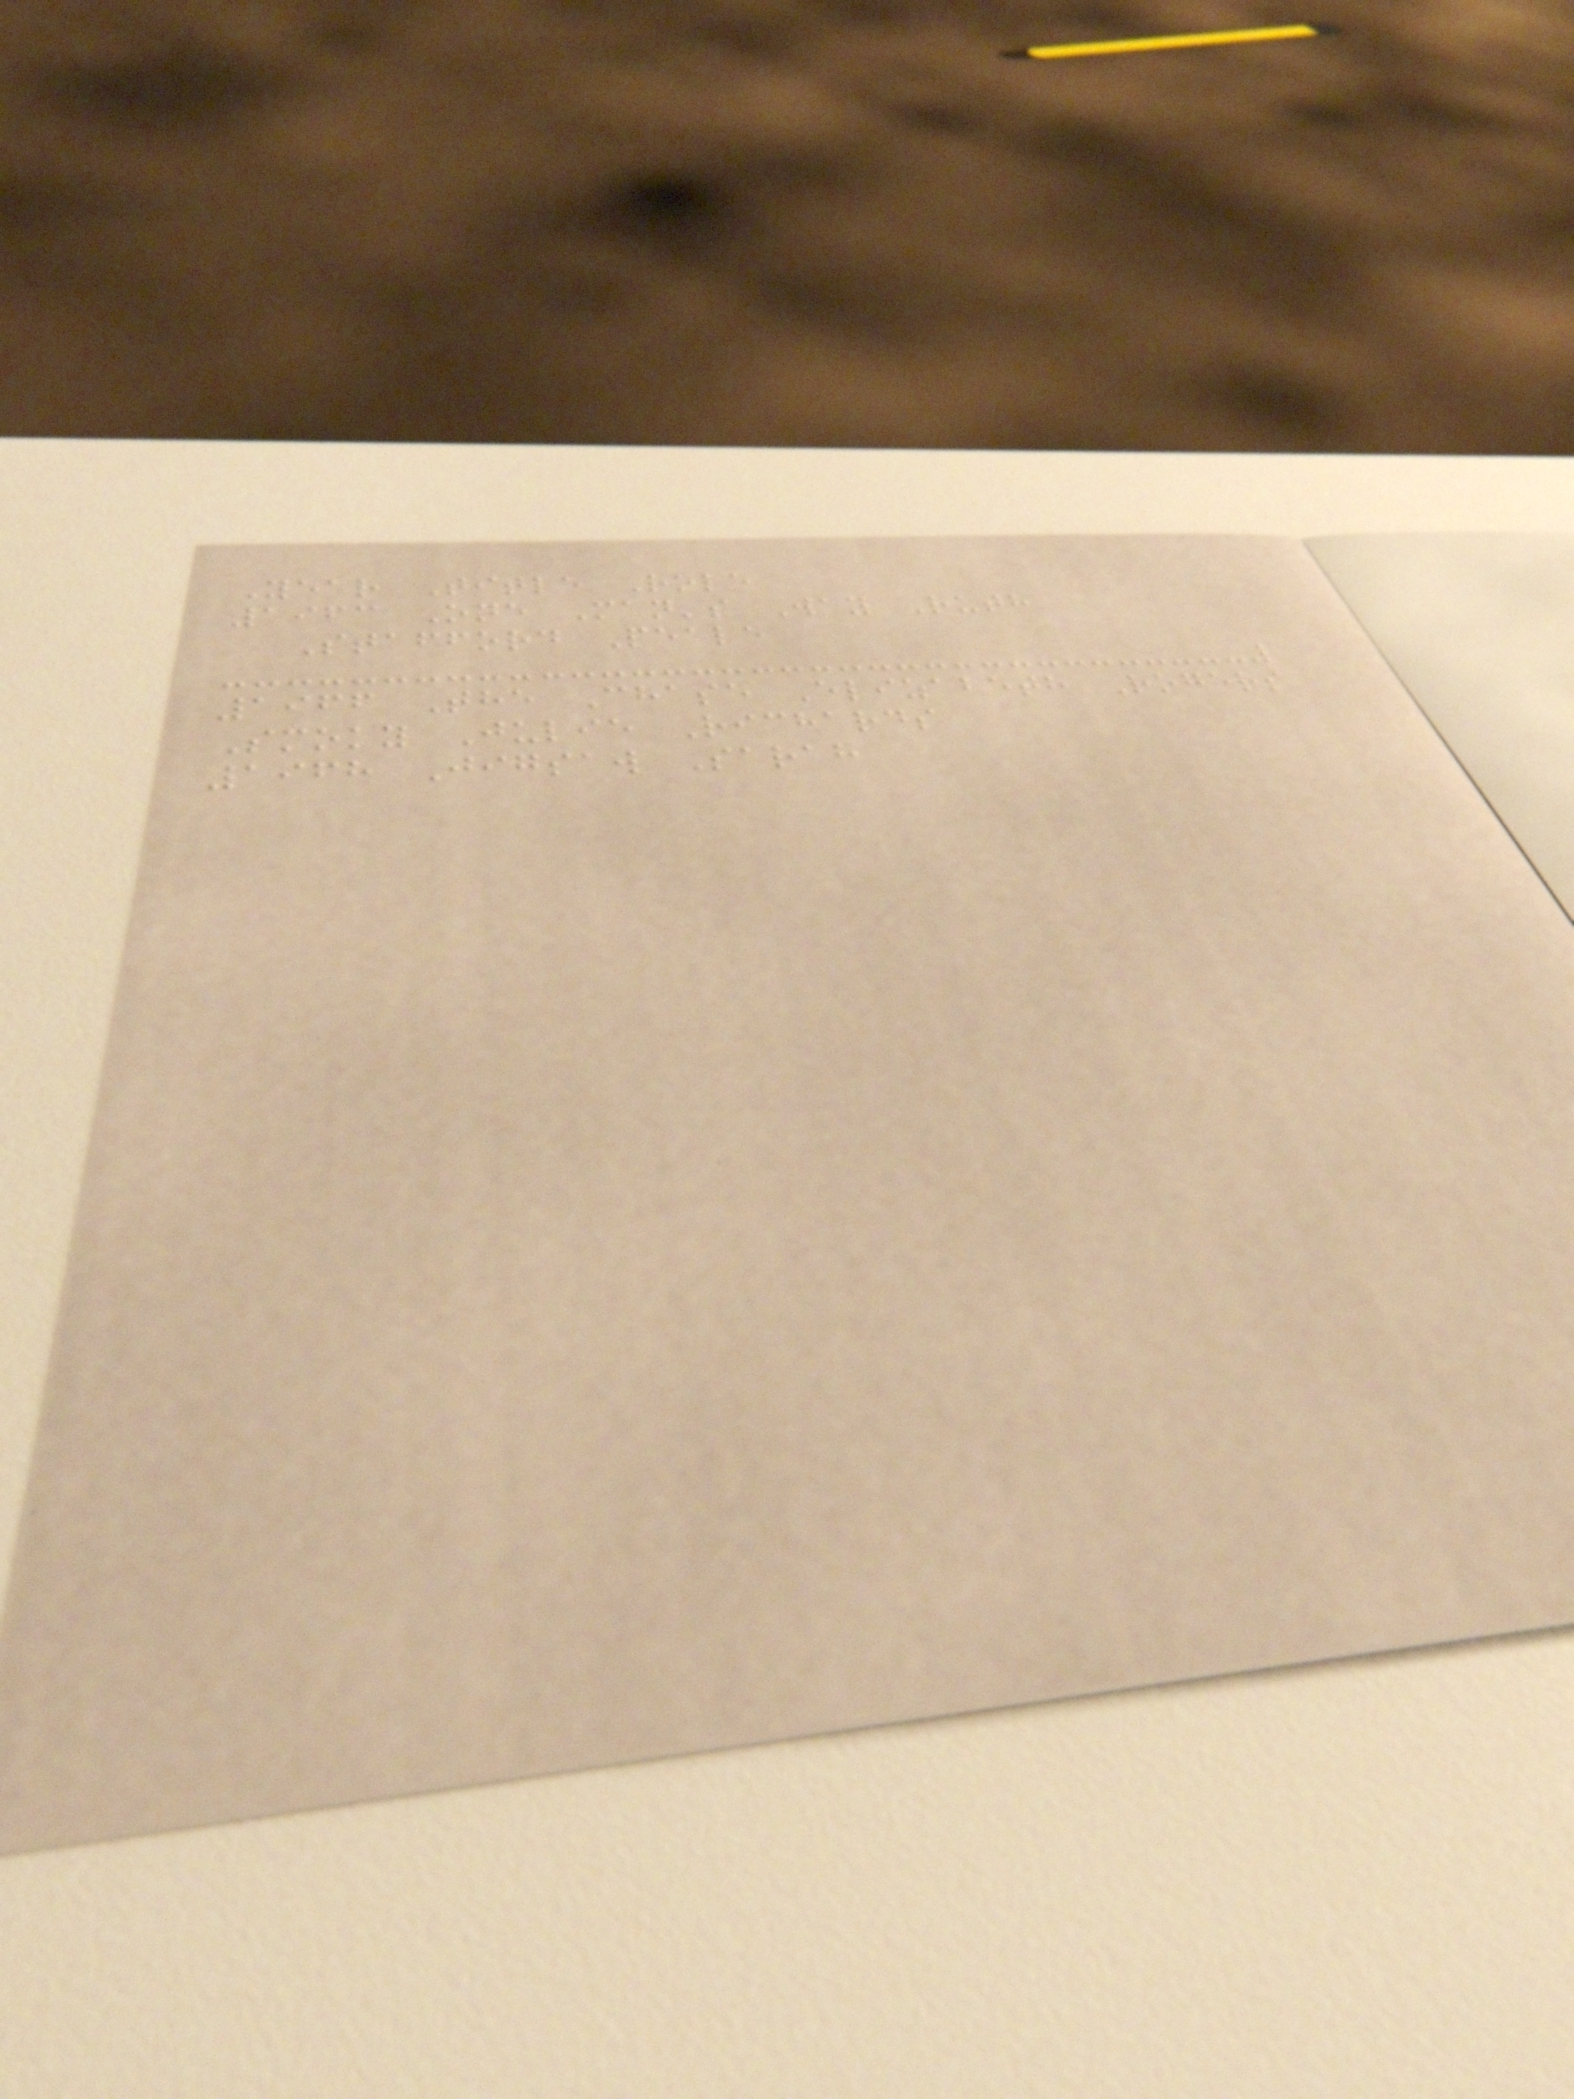Year Title Role
1963 One Man's Way Ruth
Stafford Peale
1966 The Chase Elizabeth Rogers
Smoky Julie Richards
1968 Jigsaw Sarah
